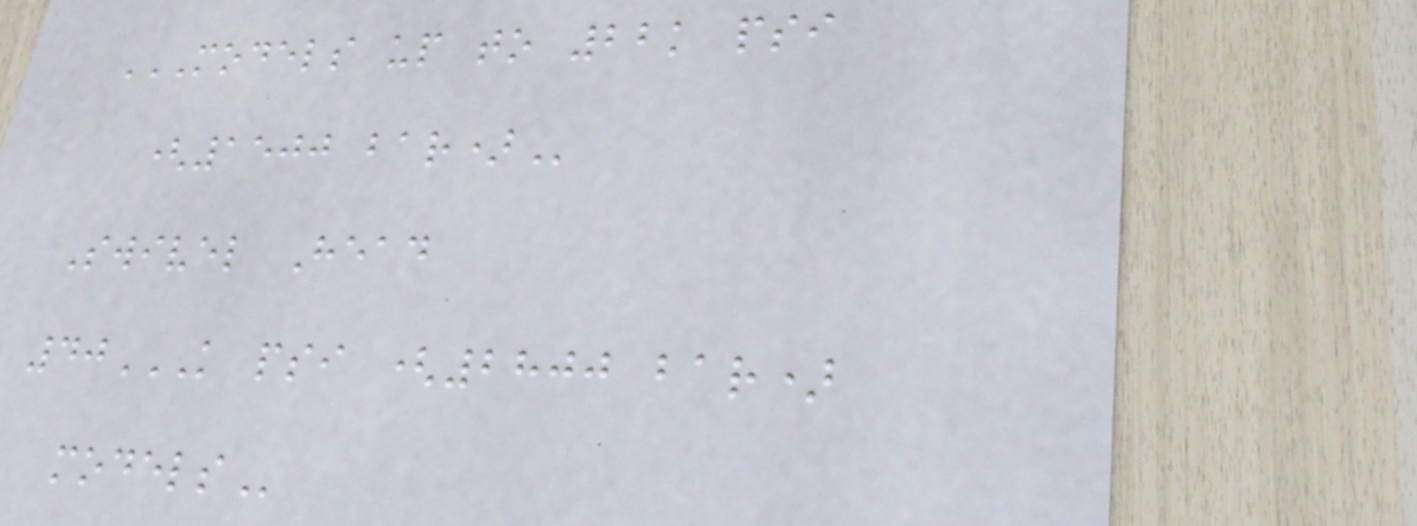MODELS UP TO 22K PSI
(1500 BAR)
Swivel Head
40K PSI (2800 BAR)
MODELS
